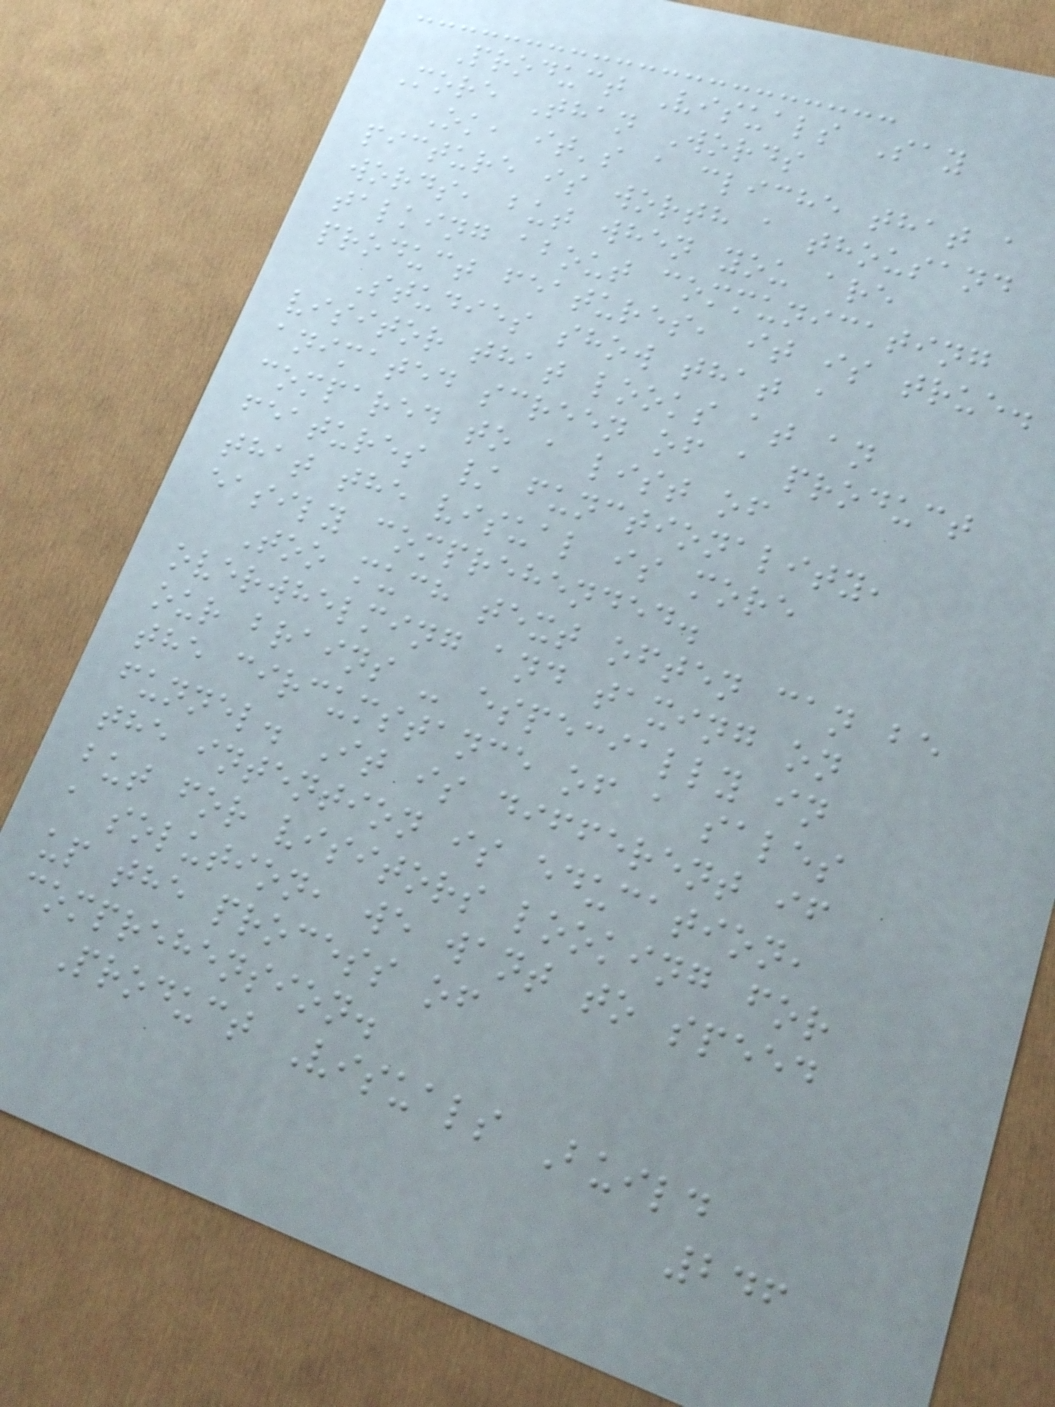Product Visuals Say
More Than Words
Ok, it's a cliche that a
picture is worth a thousand
words, but when you are
talking about communicating
product features, it is true.
Studies show that a
visitor that looks at an
animated screen of a product
compared to a list of
features / functionality,
that the visual is more
easily comprehended.
Too much text often can be
overwhelming and taxing on
our brains - especially in
the circumstance of a sales
funnel. It is different if
the intention is education,
but for visitors looking for
a solution, we want to speed
up the process of
comprehension.
Product Visuals Build
246
